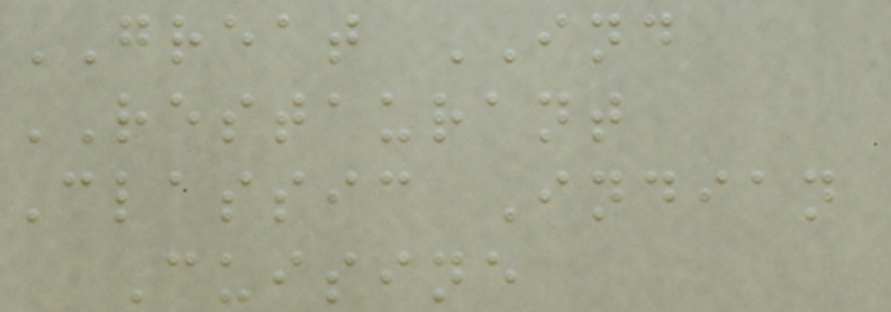GREAT IND
RESTAURANT
Classic Indian
Cuisine
